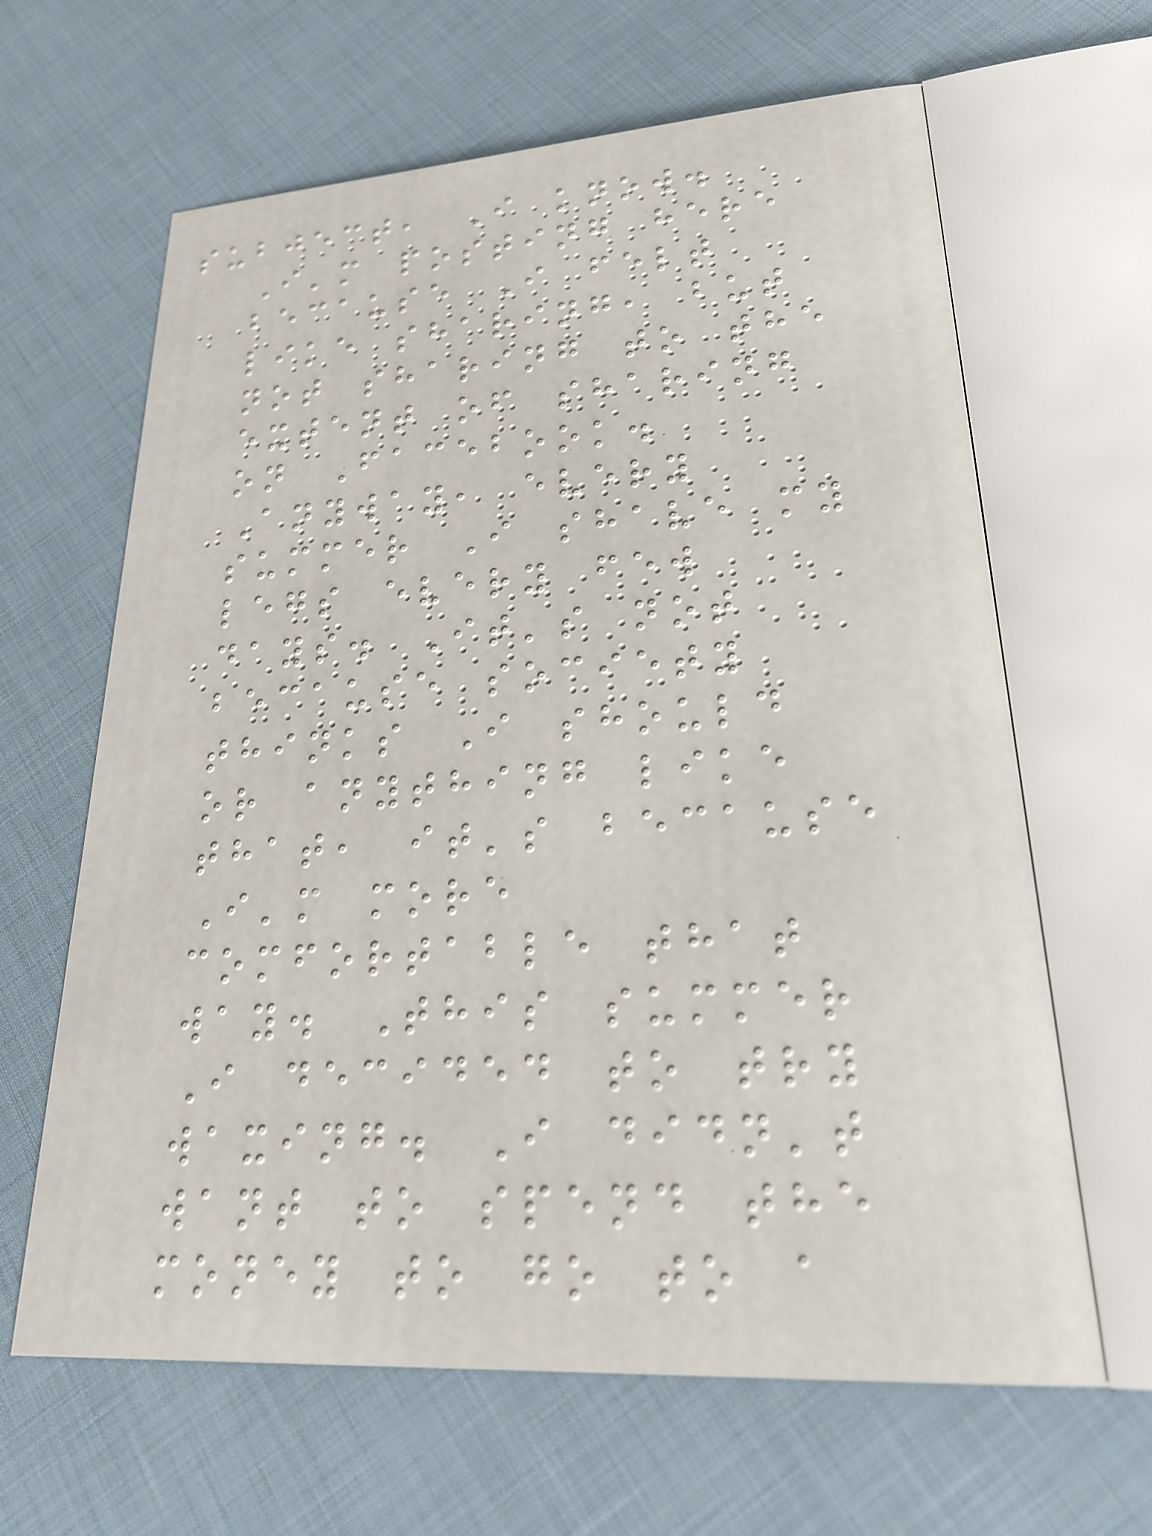subject, I know.
I'm posting here
because I felt
like sharing, but
not sharing to the
extent of sharing
on Facebook.
Anyway, every
summer I shave my
legs every few
days. It's not
because society
thinks I should
or anything like
that, it's because
I'm more
comfortable that
way. This summer
I decided to try
waxing. I didn't
want to spend the
money to go to a
